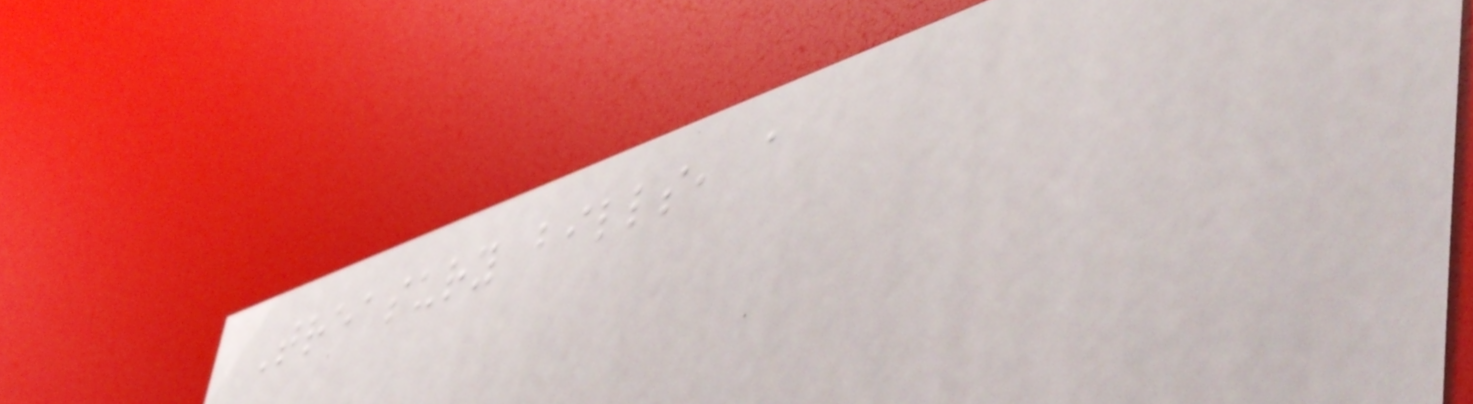Treasury bills, a
